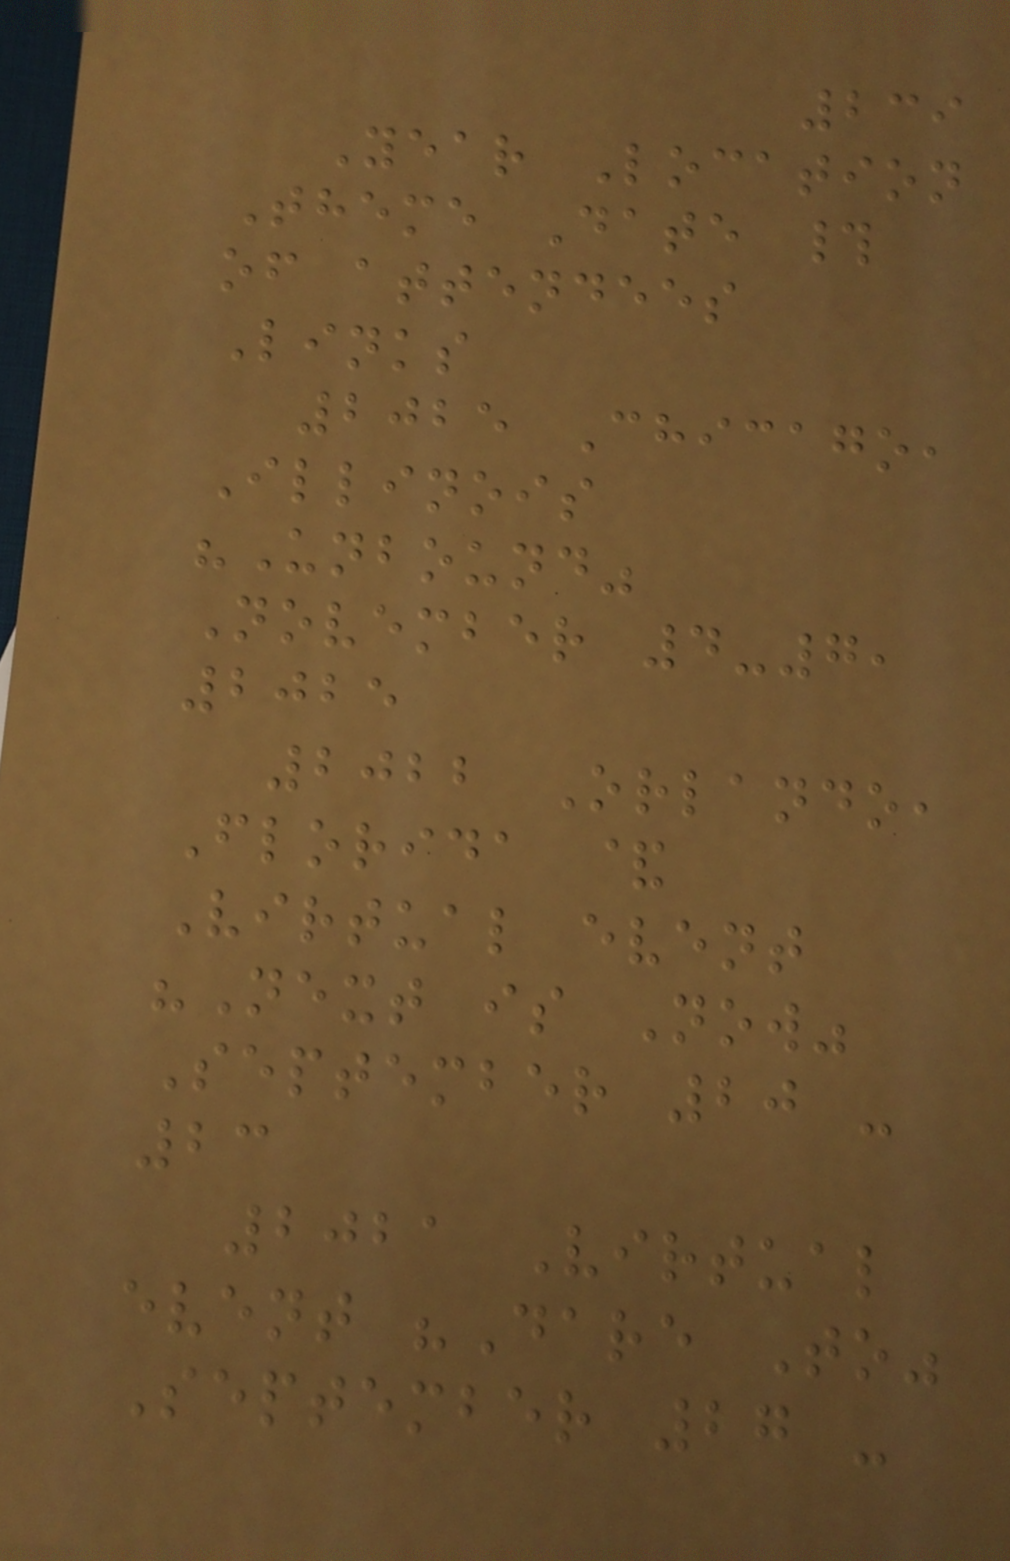239
Year Location
Theme Date #
of attendees
Links
2025 Chicago,
Illinois
"Unbound"
November 4-7,
2025
2022 Orlando,
Florida &
Virtual event
"Next is Now"
September 20 -
23
2021 Virtual
event "Dare To"
September 27 -
